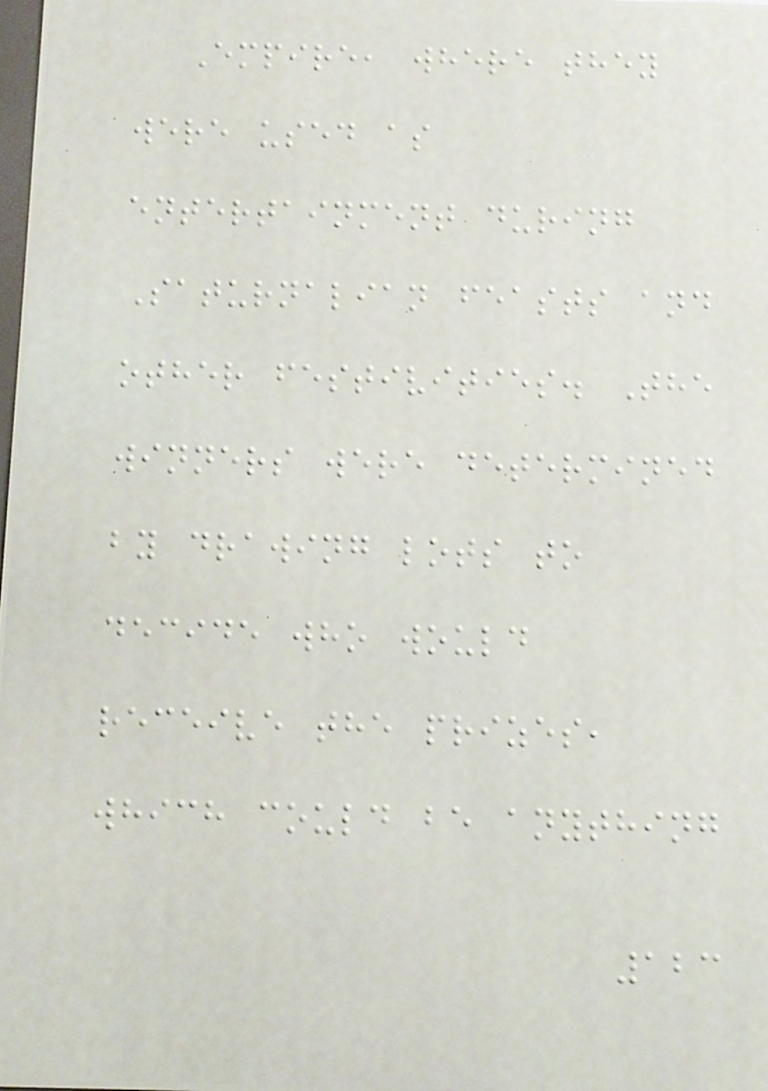Empire, where they
were used as
entertainment during
Saturnalian feasts and
other festivities. The
winners were determined
by drawing lots to
decide who would
receive the prizes,
which could be anything
123
